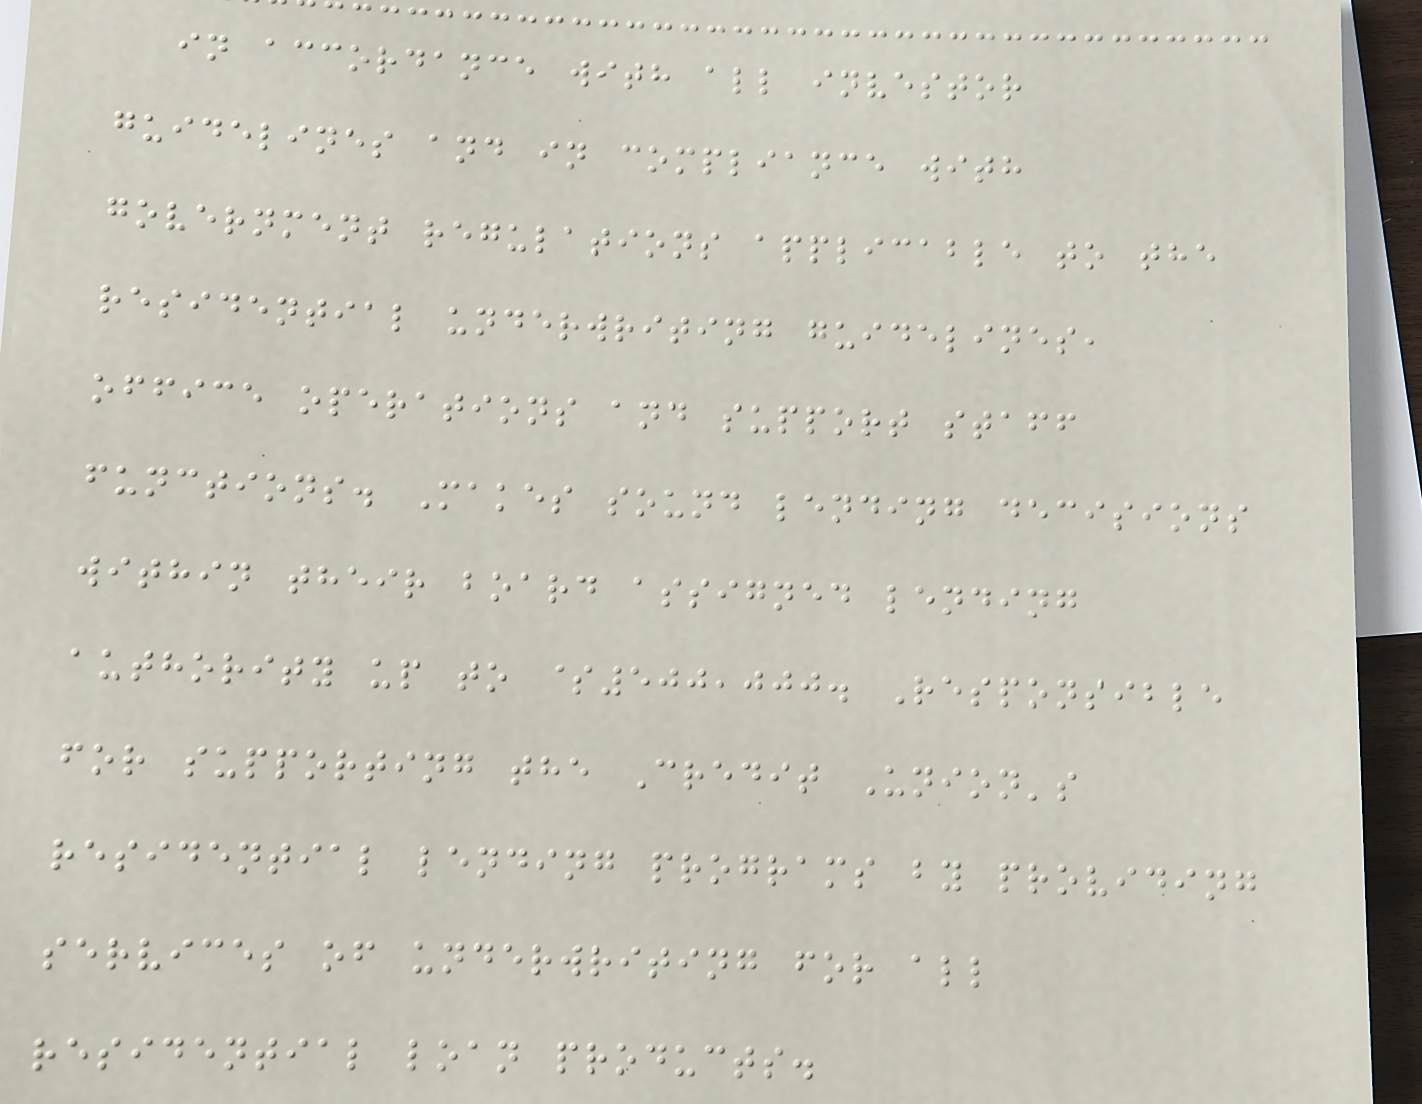in accordance with all investor
guidelines and in compliance with
government regulations applicable to the
residential underwriting guidelines,
office operations and support staff
functions. Makes sound lending decisions
within their board assigned lending
authority up to $500,000. Responsible
for supporting the Credit Union's
residential lending programs by providing
services of underwriting for all
residential loan products.
